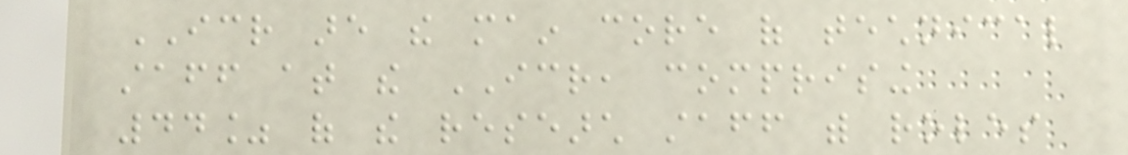ICR are the main core of technical
staff at the ICR, comprising
44% of the research staff with roles
